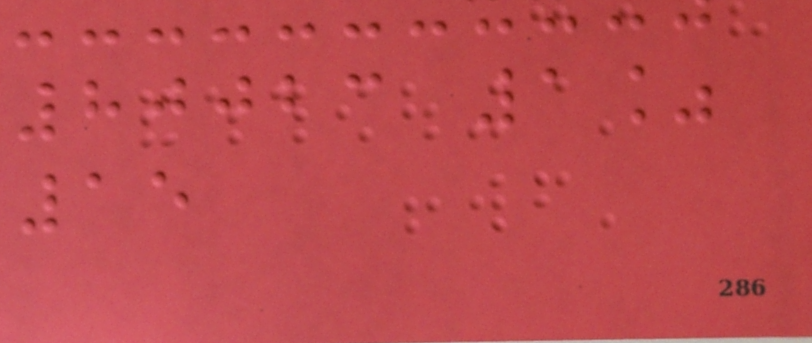80023 1%
15
